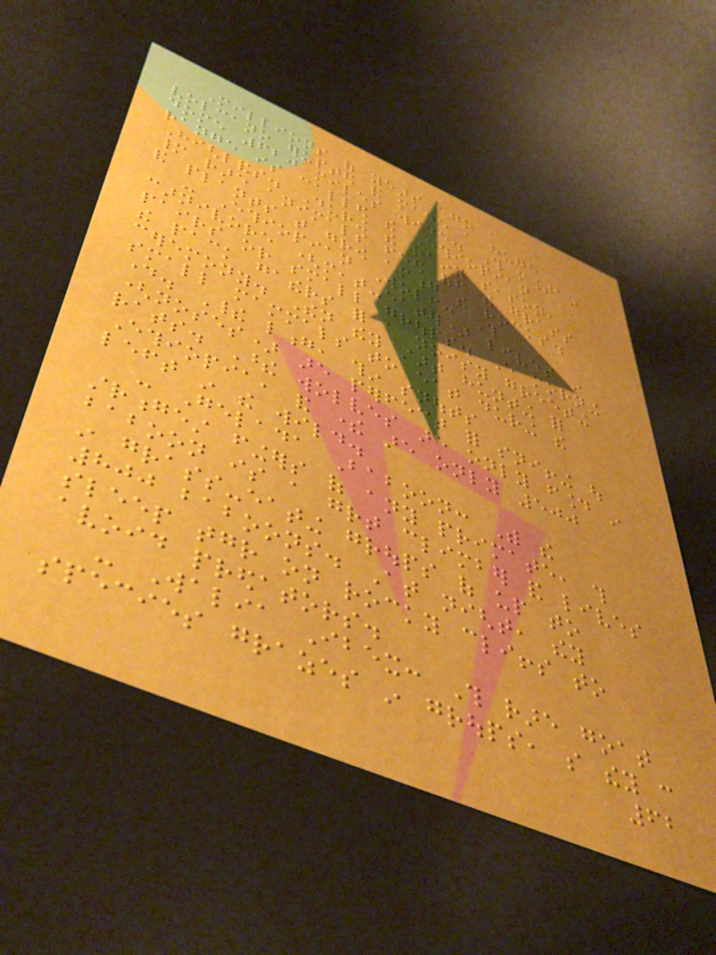Millions of years ago a
volcano erupted and made a huge
dome 620 miles wide. This mountain
range is called the Ethiopian
Highlands. During the rainy season,
many rare animals feed off the grass
and plants that grow among the rocks.
- Ethiopian Wolf: This
carnivore (meat-eater) lives in
pairs or small groups. Every morning
the pack gathers for a noisy greeting
ceremony. Then they start hunting for
small mammals to eat during the
day. Their long, thin snouts
(noses) are perfect for sniffing out
rats. These wolves are only found in
Ethiopia, and there are only 500
left in the wild.
- Gelada Baboon: With the
strongest fingers of any primate, this
baboon is a great climber and lives
in grass-eating groups of up to
800 baboons. At night, they
sleep together on rocky cliffs to
avoid predators.
- Walia Ibex: This rare goat
species grazes in groups, so they can
62
